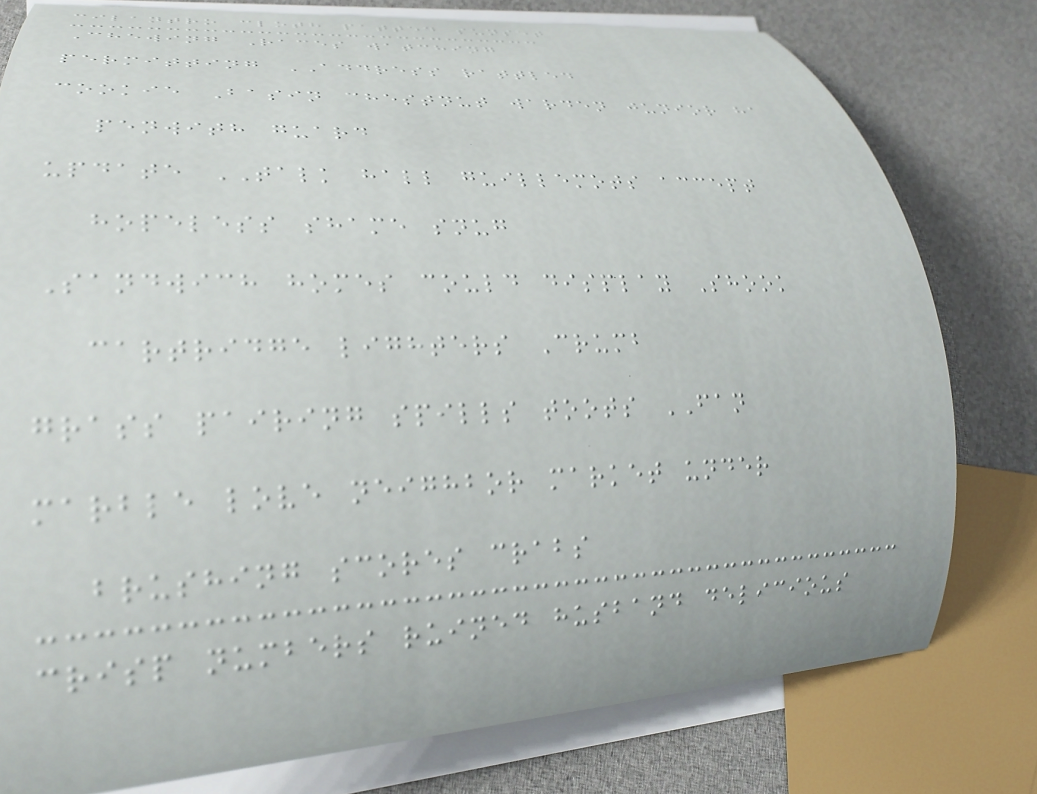cilantro cloth patted sunset
Chewing Races watching
permitting ADDRESS rattled
cookie Basin chestnut warden junior ha
penwith guard
update TALK hall guillemots accept
hopeless shame snug
Sandwich homes could display Shook
cartridge lighters Crumb
grass pairing spills toots FAN
marble love neighbor market under
brushing scores crabs
crisp numbers ruined husband delicious
